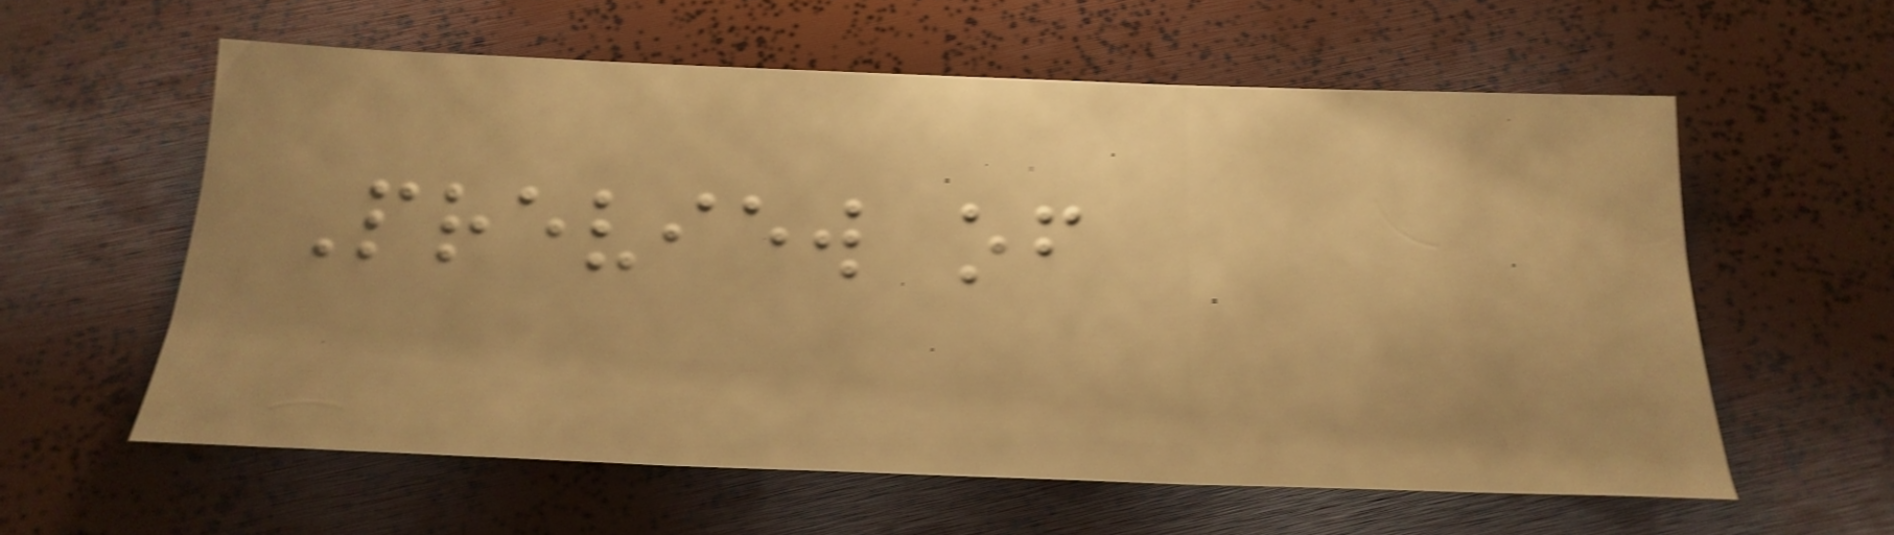Preview of
